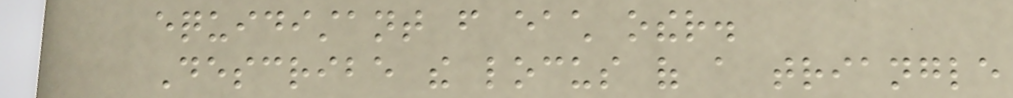equidistant from each other.
Describe the locus of a triangle
